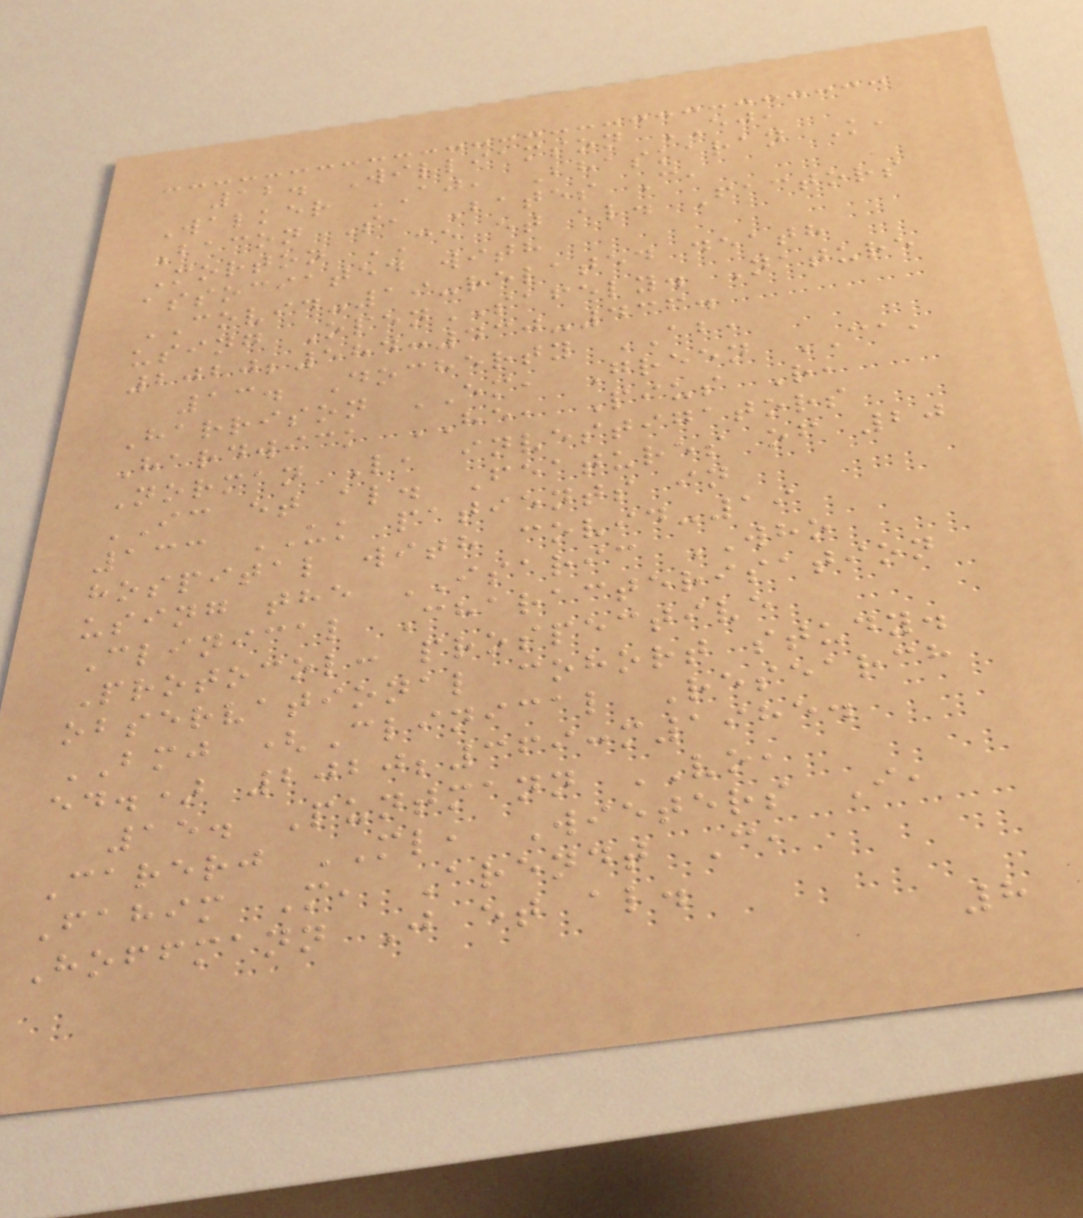12. Williamson EJ,
Walker AJ, Bhaskaran K,
Bacon S, Bates C,
Morton CE et al. Factors
associated with
COVID-19-related death
using OpenSAFELY. Nature
2020;584:430-436.
13. Docherty AB,
Harrison EM, Green CA,
Hardwick HE, Pius R,
Norman L, investigators
IC et al. Features of 20
133 UK patients in
hospital with covid-19
using the ISARIC WHO
Clinical Characterisation
Protocol: prospective
observational cohort study.
BMJ (Clinical Research
ed.) 2020;369:m1985.
15. Puntmann VO,
Carerj ML, Wieters I,
Fahim M, Arendt C,
Hoffmann J et al.
8
